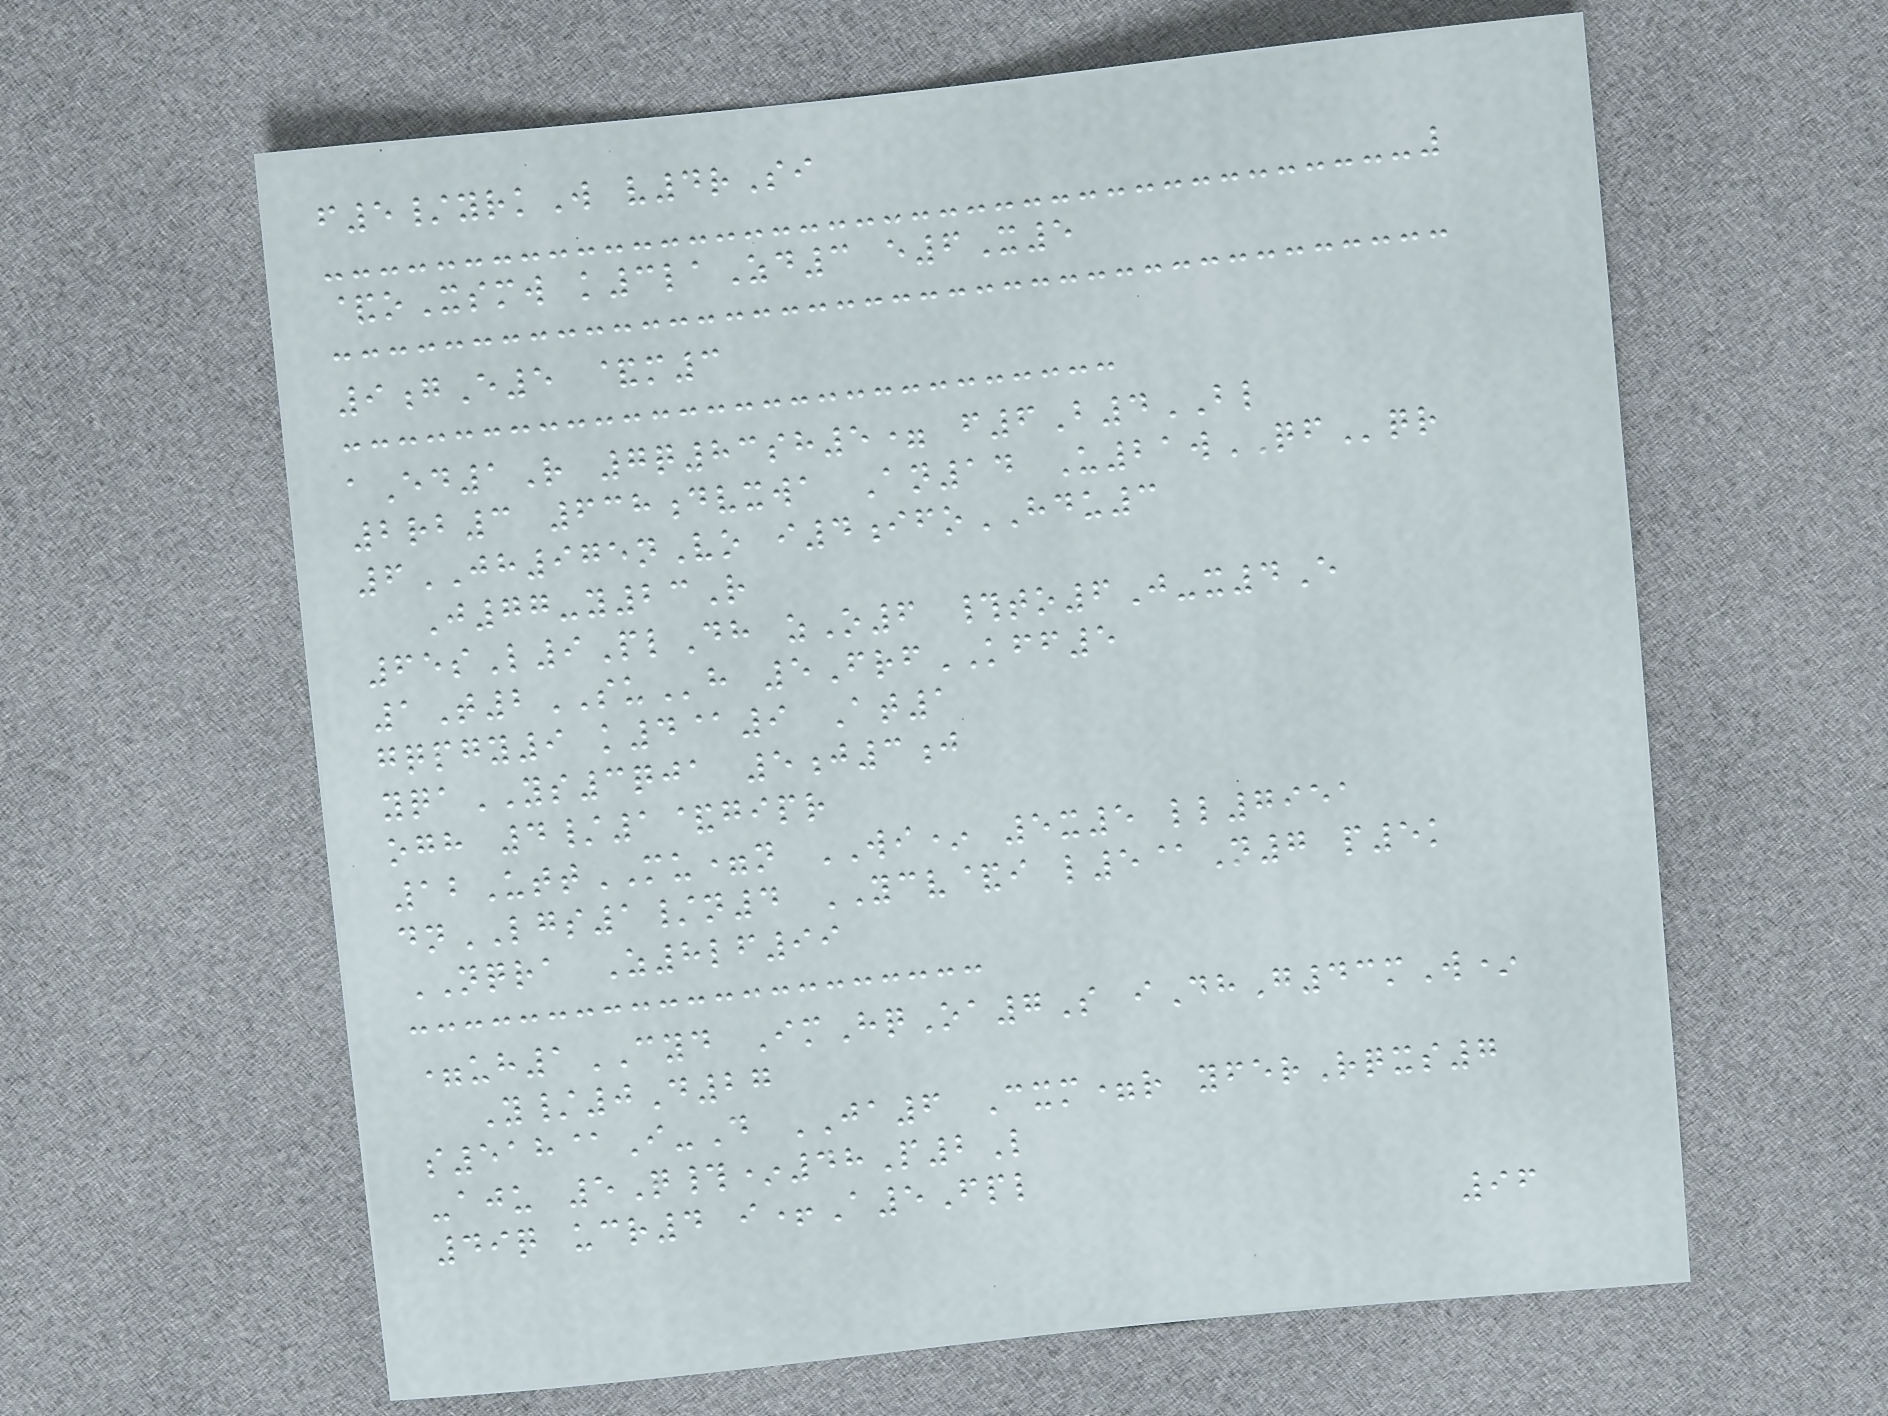f5/yrkW v4rSi
&oXsmw k3laZd3 e6X5
9gE5 &m3
aEd1R 7q83sh5= f6B4BL
2rb3 638dvxwa An14 U21wQFqr
6JH975nVo i4ifoHDU3
J77-y23R
65sL9PlDh zO6 #to6J-x4E
1T2SUh 5FrfKFF5
gqpgy9 k4@9 At1
yqaYS3qja 5j3j
ogh 4/1&gipr
12UttMU=n WI* 5x5 ll7951
dnLGS1/n4 YCV&i l5@N7 p5k
NQRA Z8lf99
=uh1CYD ImHqOa7S iDhG43mW*
Y/0D27
s518@I-D JA6 Cxm=r yferRqxs7
-aju 5Q#*48P2L
49q ucr4 i+A5Fpl
96
